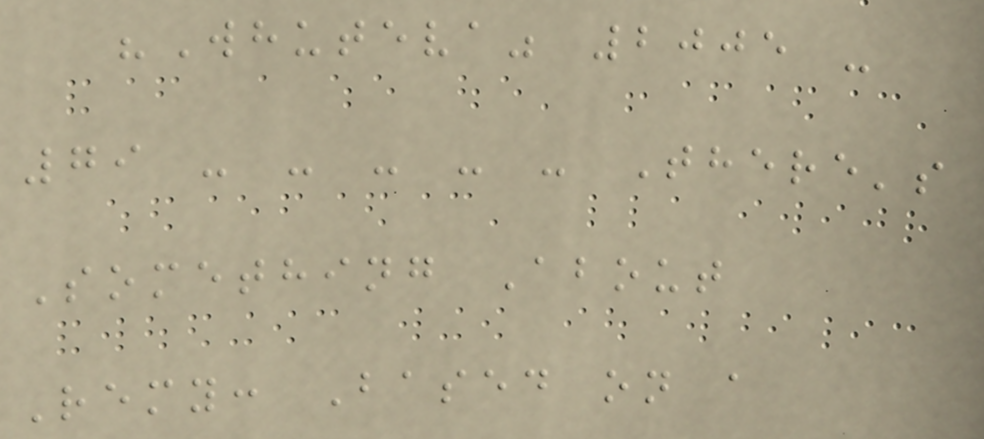"Whuteva" 2005 -
79 - - - - - There's
Something About
Remy: Based on a
